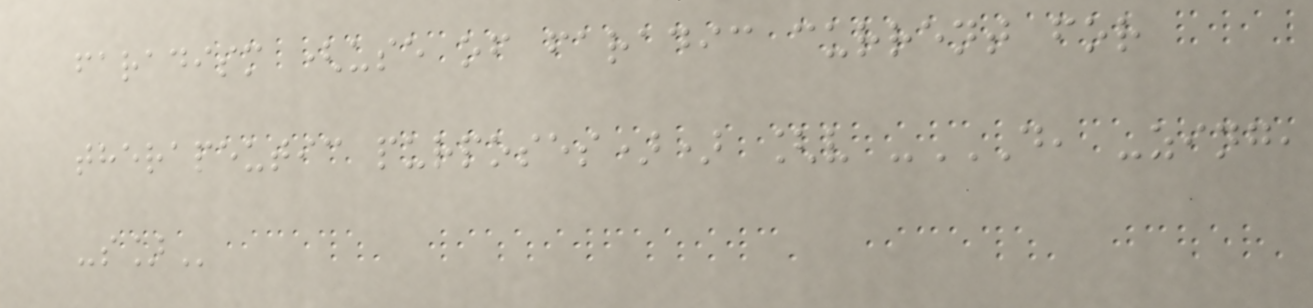faradism (use of faradic current for
therapeutic purposes)) [v -D, -ZING,
-S]
